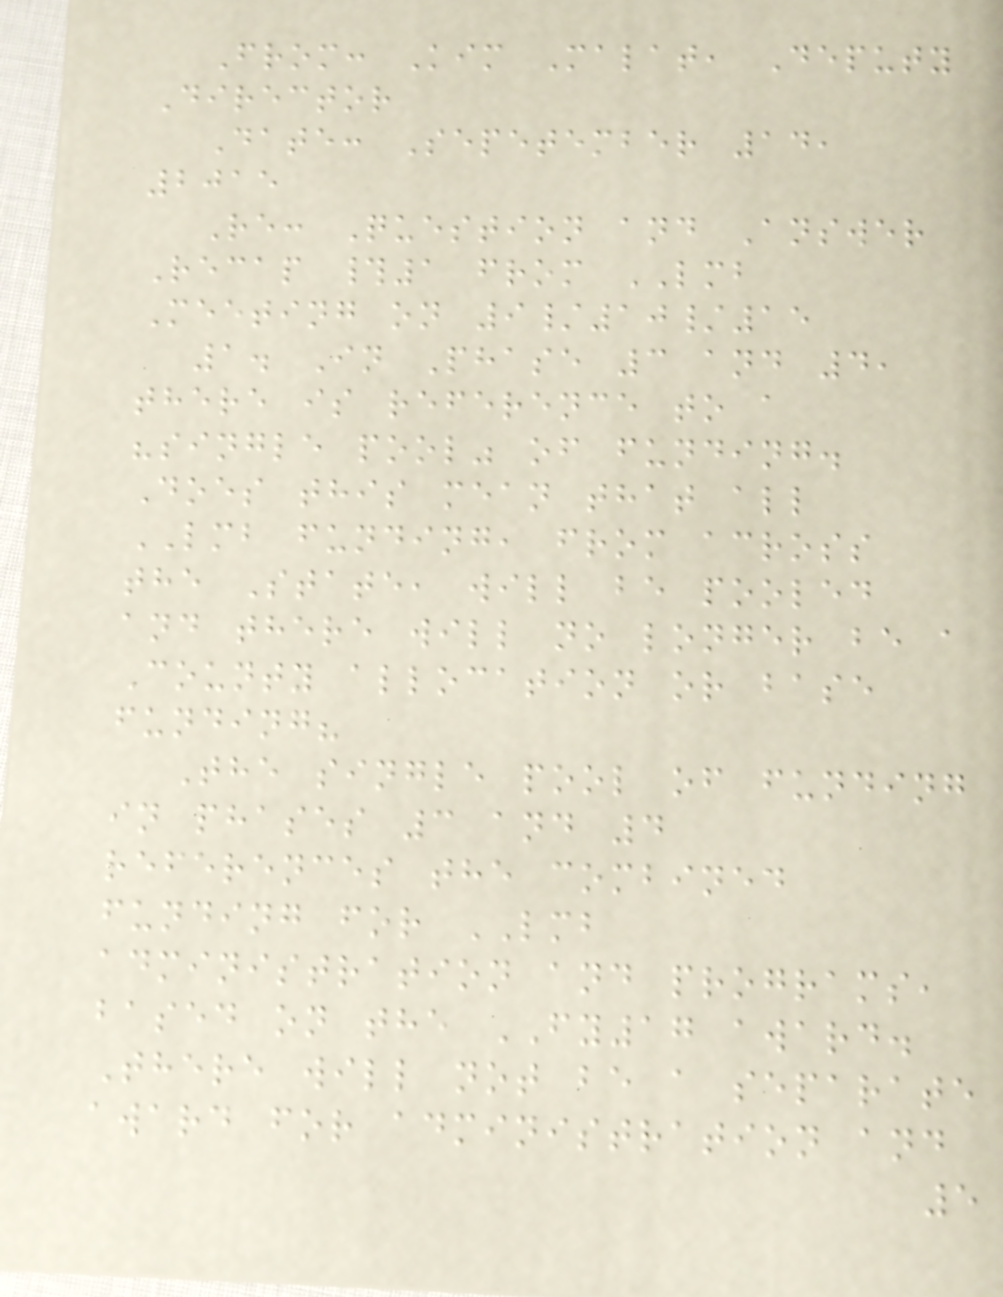From: Kim Malat, Deputy
Director
Date: Sepetember 14,
2015
Re: Question and Answer
Recap #1 from LMB
Meeting on 9/10/15
1. In Phase 3 and 4,
there is reference to a
"single pool" of funding.
Does this mean that all
LMB funding, from across
the State, will be pooled
and there will no longer be a
County allocation or base
funding?
The single pool of funding
in phases 3 and 4
references the combined
funding for LMB
administration and programs,
based on the FY17 award.
There will not be a separate
award for administration and
5
